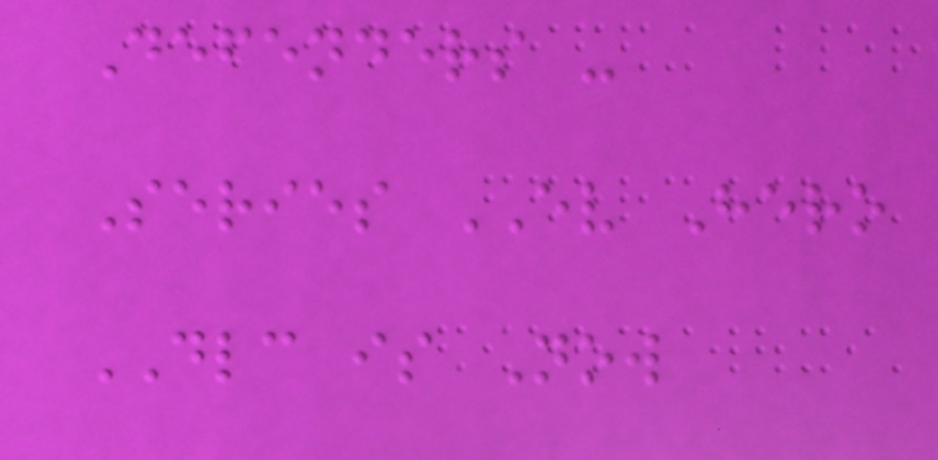Defenders -
Series EV Hero
DLC is Now
